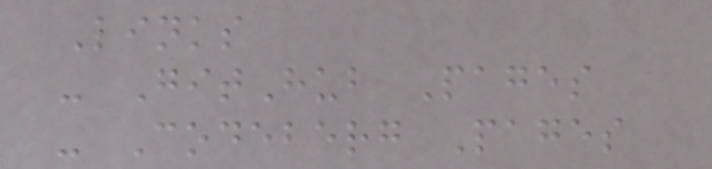Links
- GitHub Pages
- Codeberg Pages
